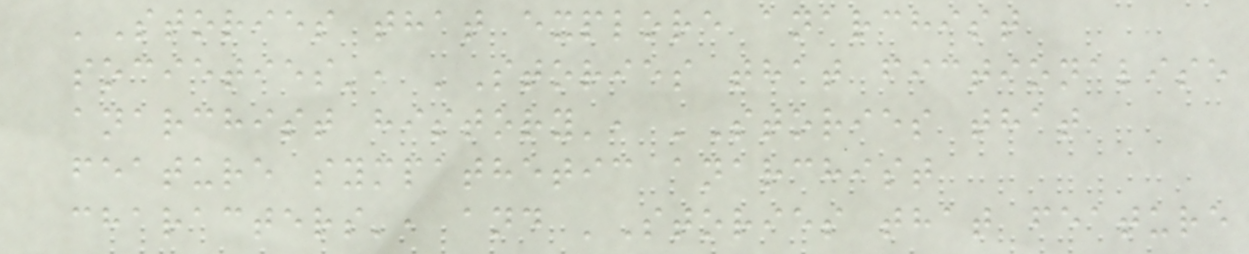'Stories that explore anarchist
societies', 'Stories that fictionalise
anarchist history', 'Stories that
feature sympathetic anarchist
characters', and 'Stories that feature
